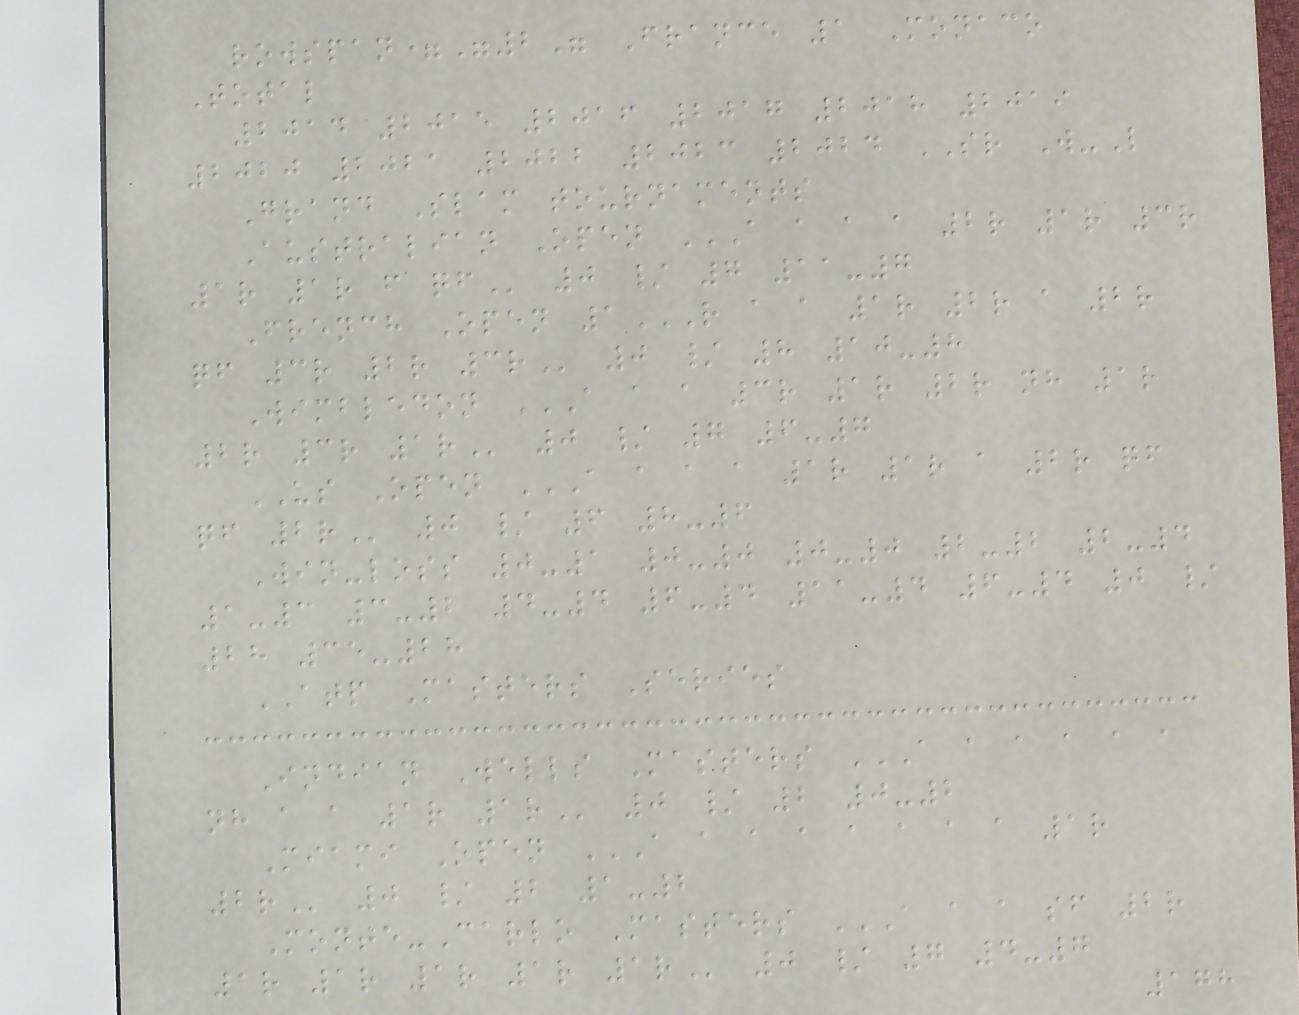rowspan="2" France 1 Monaco
Total
2014 2015 2016 2017 2018 2019
2020 2021 2022 2023 2024 SR W-L
Grand Slam tournaments
Australian Open A A A A 2R 1R 3R
1R 1R F QF 0 / 7 11-7
French Open 1R A A 1R 2R A 2R
QF 3R 2R 3R 0 / 8 10-8
Wimbledon A A A 3R 1R 2R NH 1R
2R 3R 1R 0 / 7 6-7
US Open A A A A 1R 1R A 2R QF
QF 2R 0 / 6 8-6
Win-loss 0-1 0-0 0-0 2-2 2-4
1-3 3-2 4-4 6-4 11-4 6-4 0 /
28 35-28
ATP Masters Series
Indian Wells Masters A A A A A A
NH A A 1R 1R 0 / 2 0-2
Miami Open A A A A A A A A 1R
2R 0 / 2 1-2
Monte-Carlo Masters A A A SF 2R
1R 1R 1R 1R 1R 0 / 7 4-7
178
